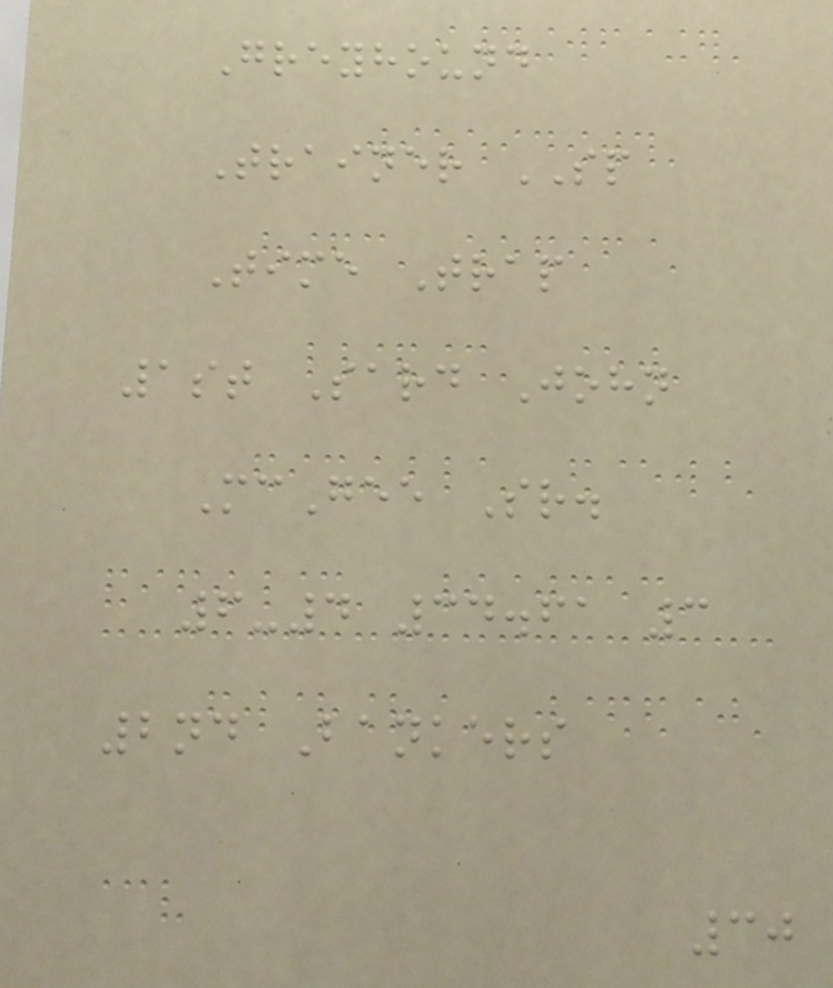Greyhound
Trainer SP
Time Trap
1st Sard John
McGee Sr.
6-4 34.61 3
2nd Bankers
30
